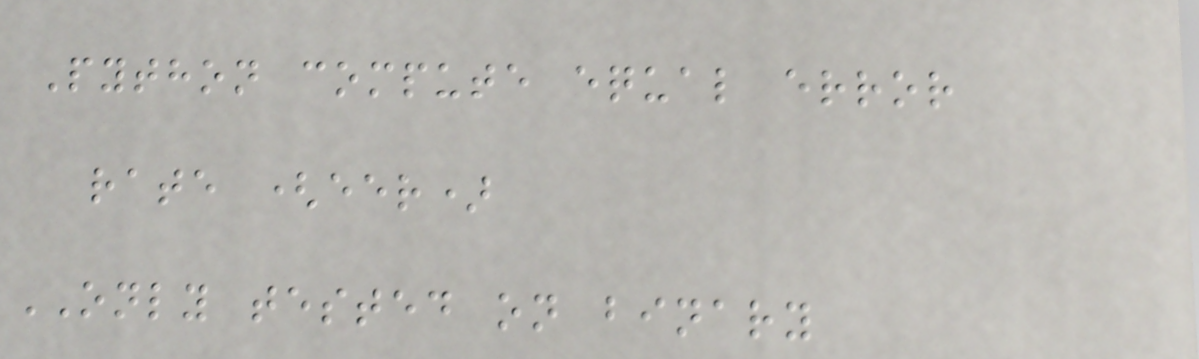Python compute equal error
rate (eer)
ONLY tested on binary
